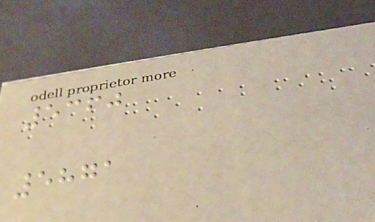5360
5871
